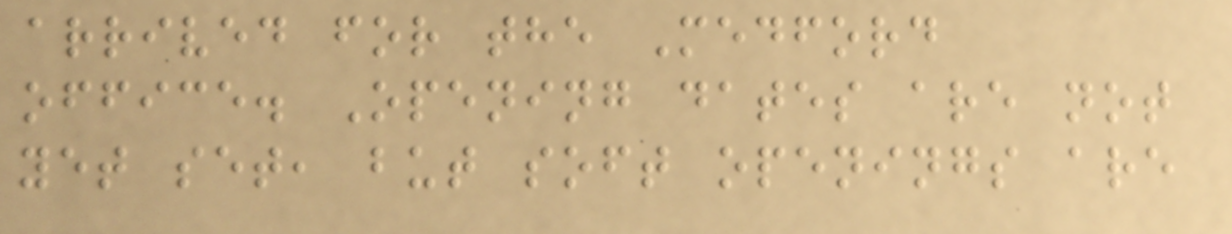arrived for the Medford
office. Opening dates are not
yet set, but soft openings are
